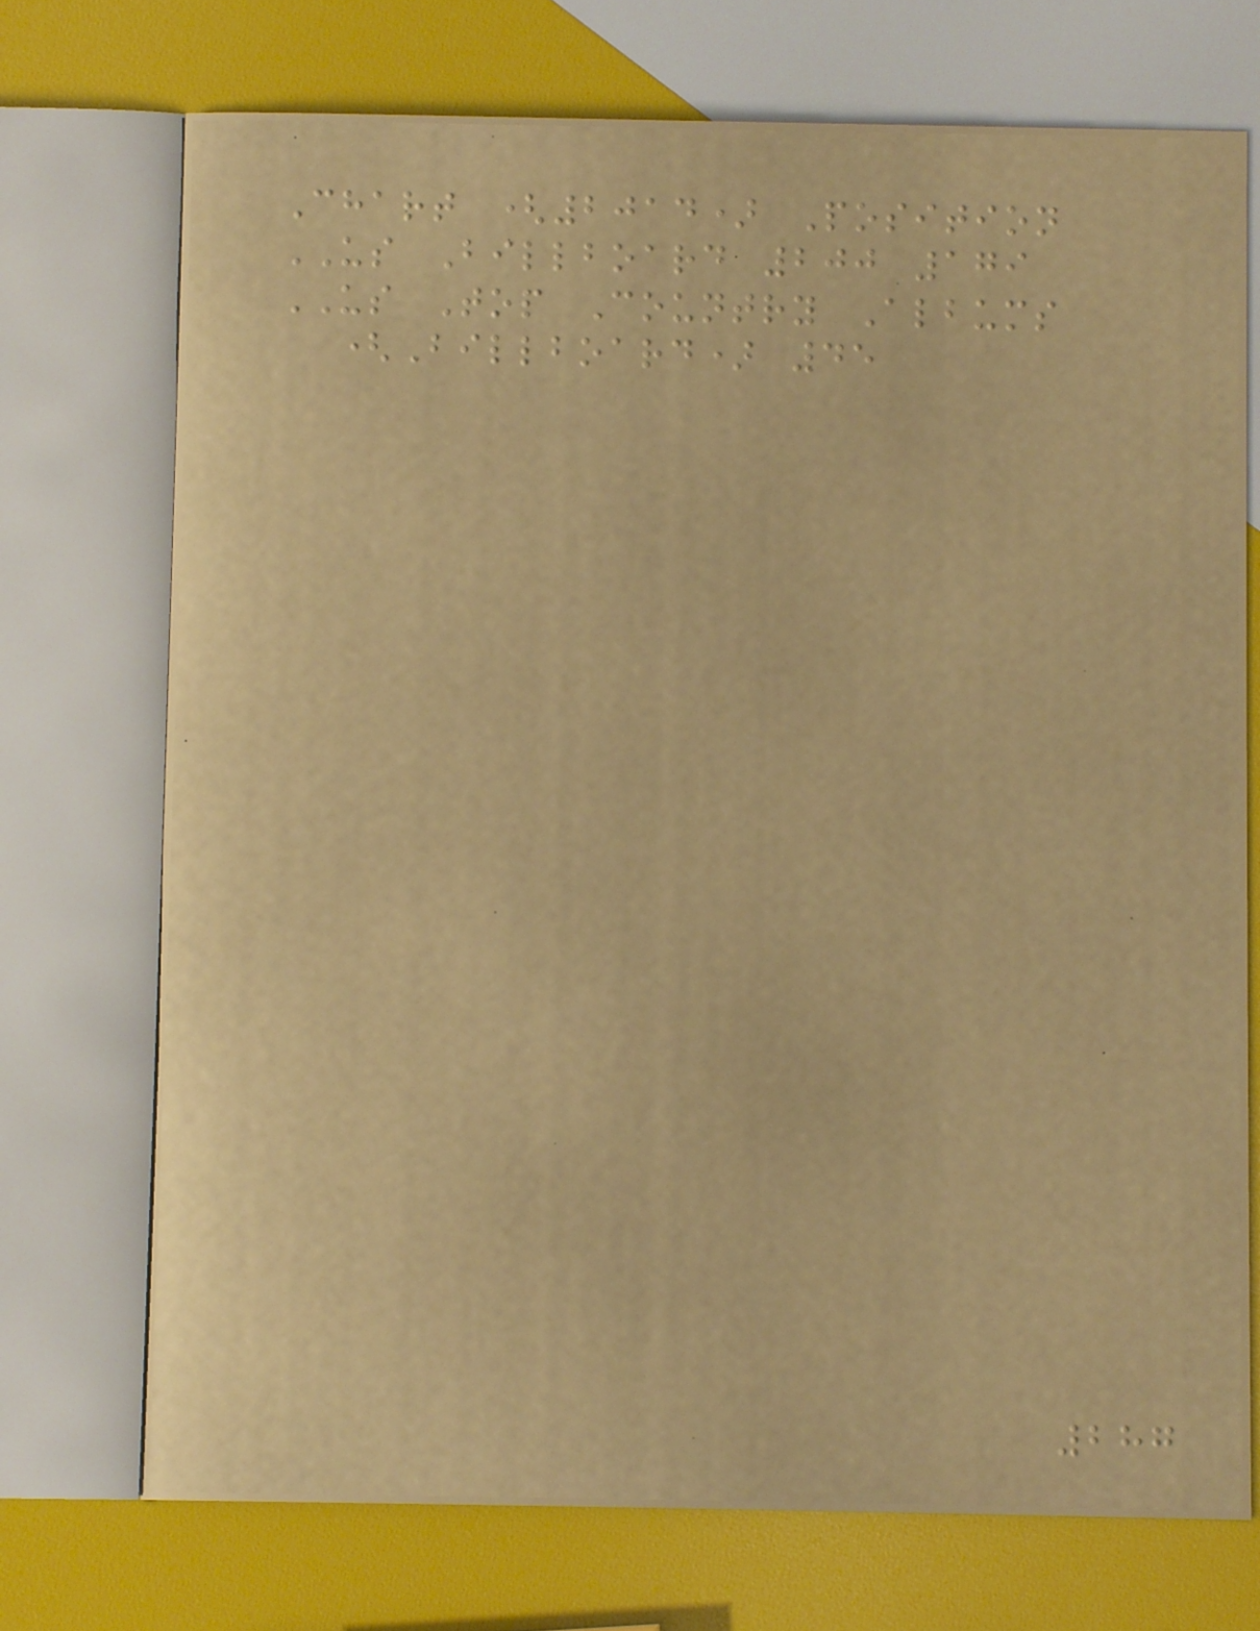Chart (2014) Position
US Billboard 200 179
US Top Country Albums
(Billboard) 45
287
